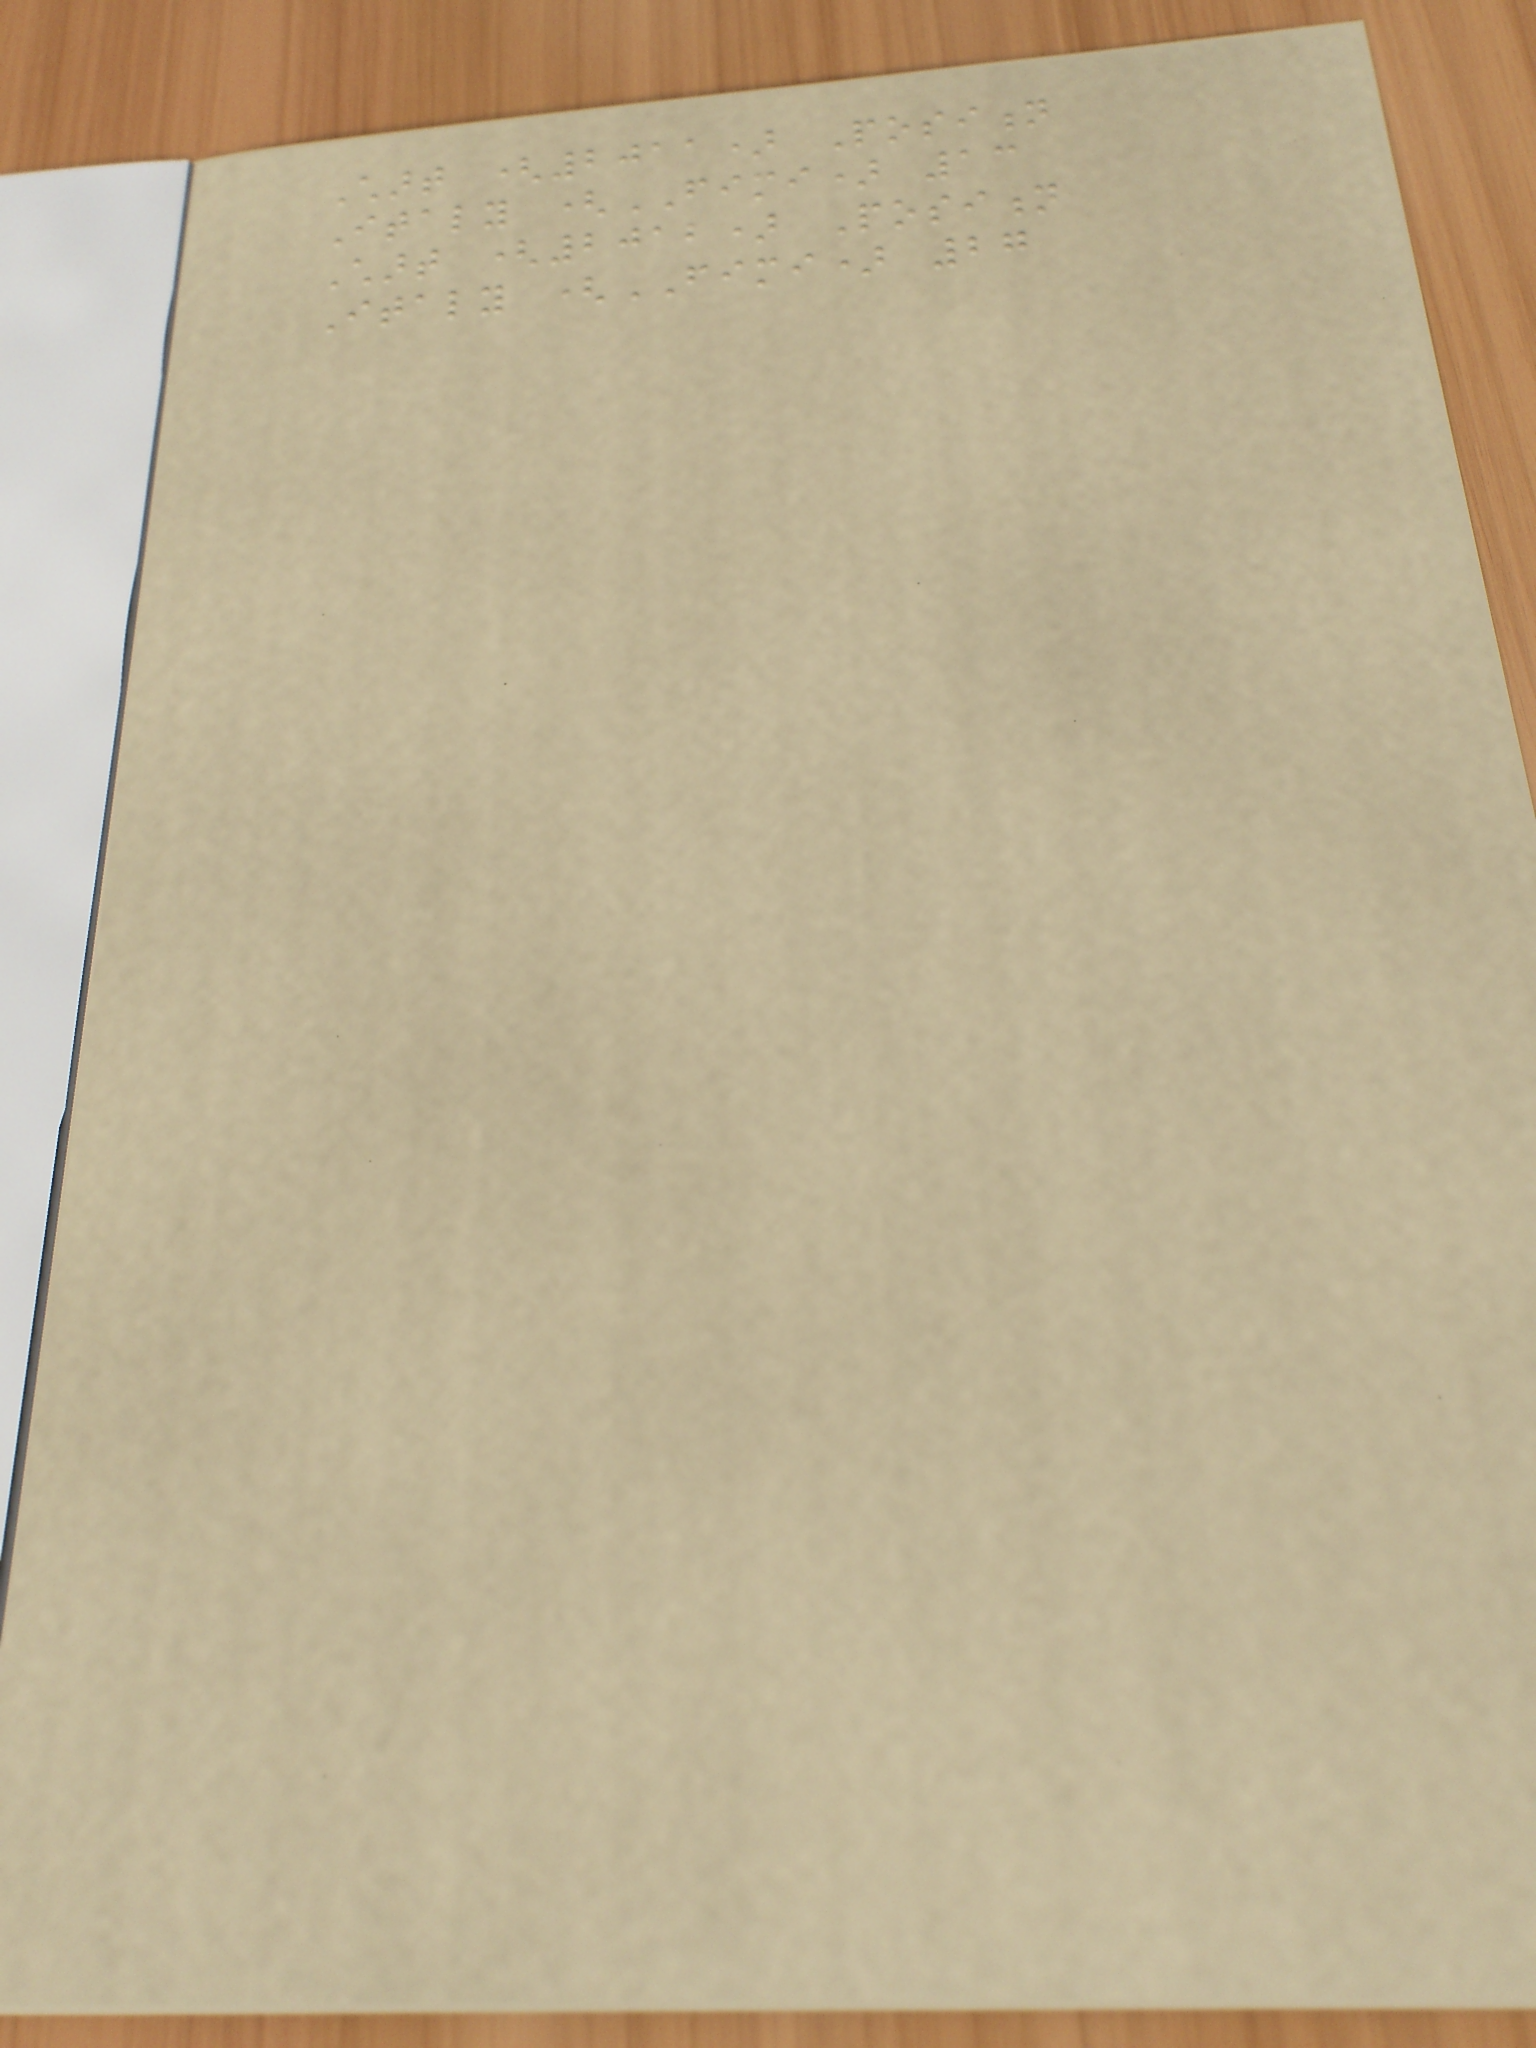Chart (2011) Position
Italy (FIMI) 13
Chart (2012) Position
Italy (FIMI) 27
